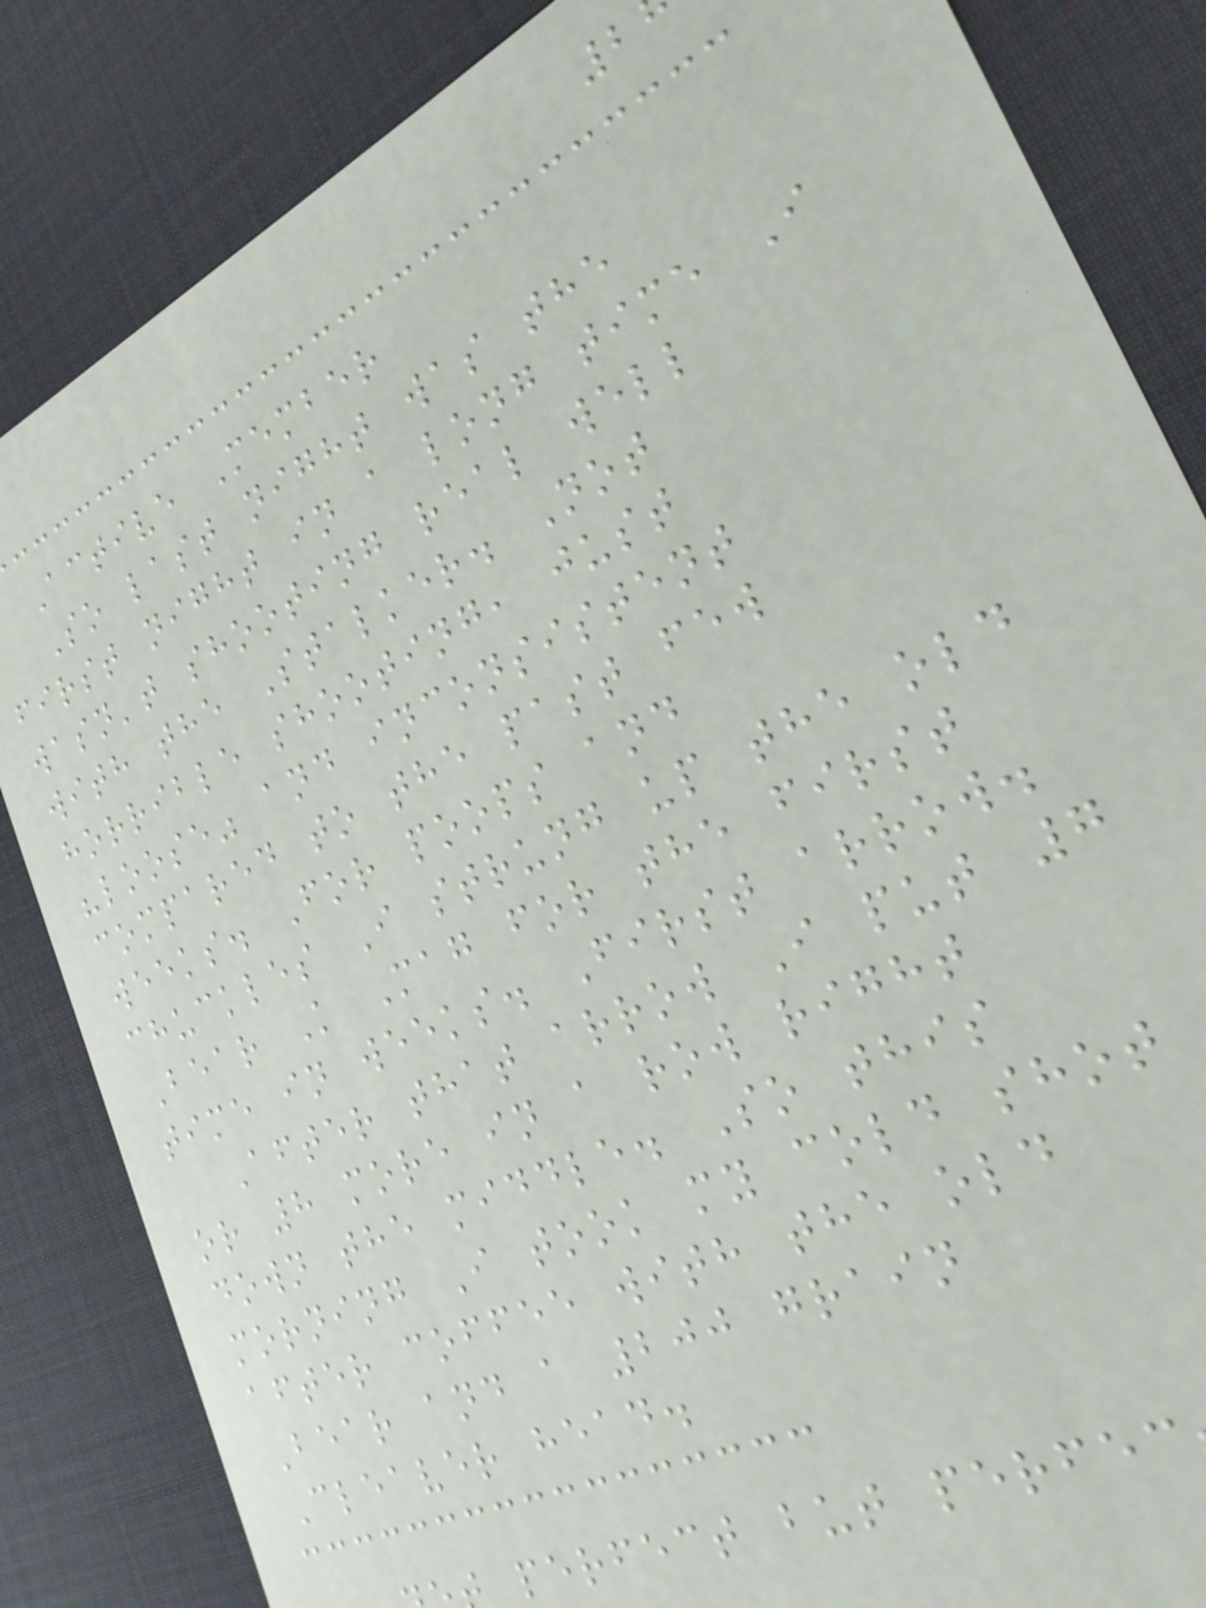Active Member
So last night was the
first night in a long time I
wasn't shooting real well
with the Stalker. Not
horrible shooting, just
"loose" and inconsistent
compared to the past few
weeks. For poops and
chuckles I strung up the old
Bear K Mag for the first
time in weeks. First arrow.
After that arrow I put 7
or 8 more in a row right
down the middle. So this
morning I took my cold shot
after coffee with the old
Bear and a 200 grain
Cleaver head.
perfect but perfec
